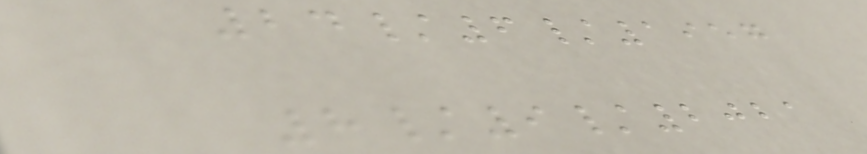24/6/1957
8/9/2021
